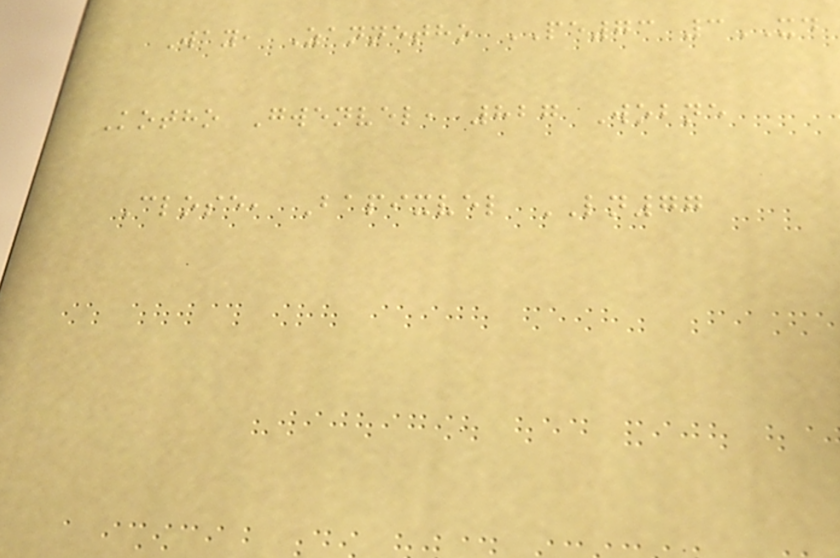Way, Zannetho PE73 3XD
Kotho Gwenvel, 827 Wobne
Close, Bapixvel LN77
